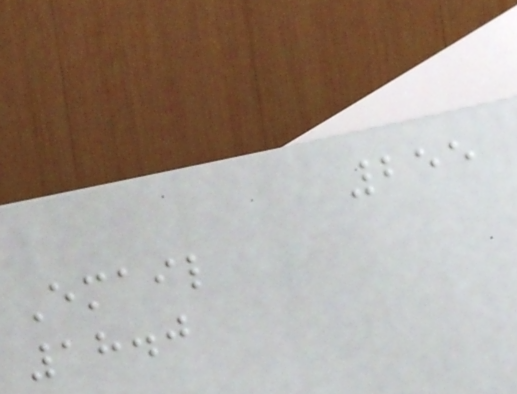255
Email
18.0
